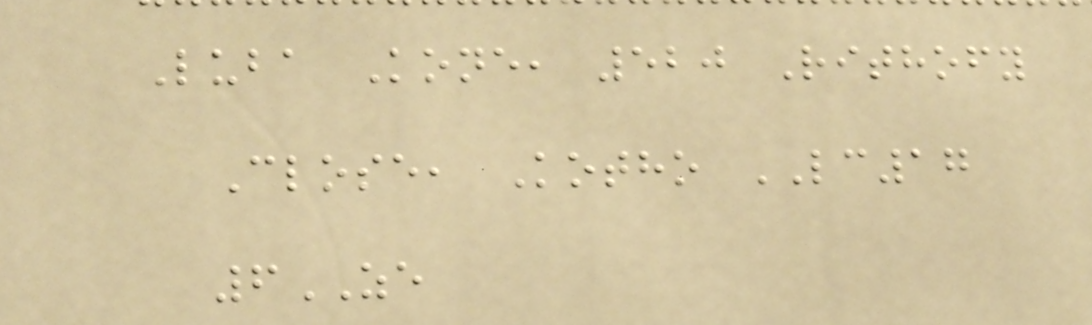Luba Kone, 520 Rithofy
Close, Kotho LC17
6ZE
